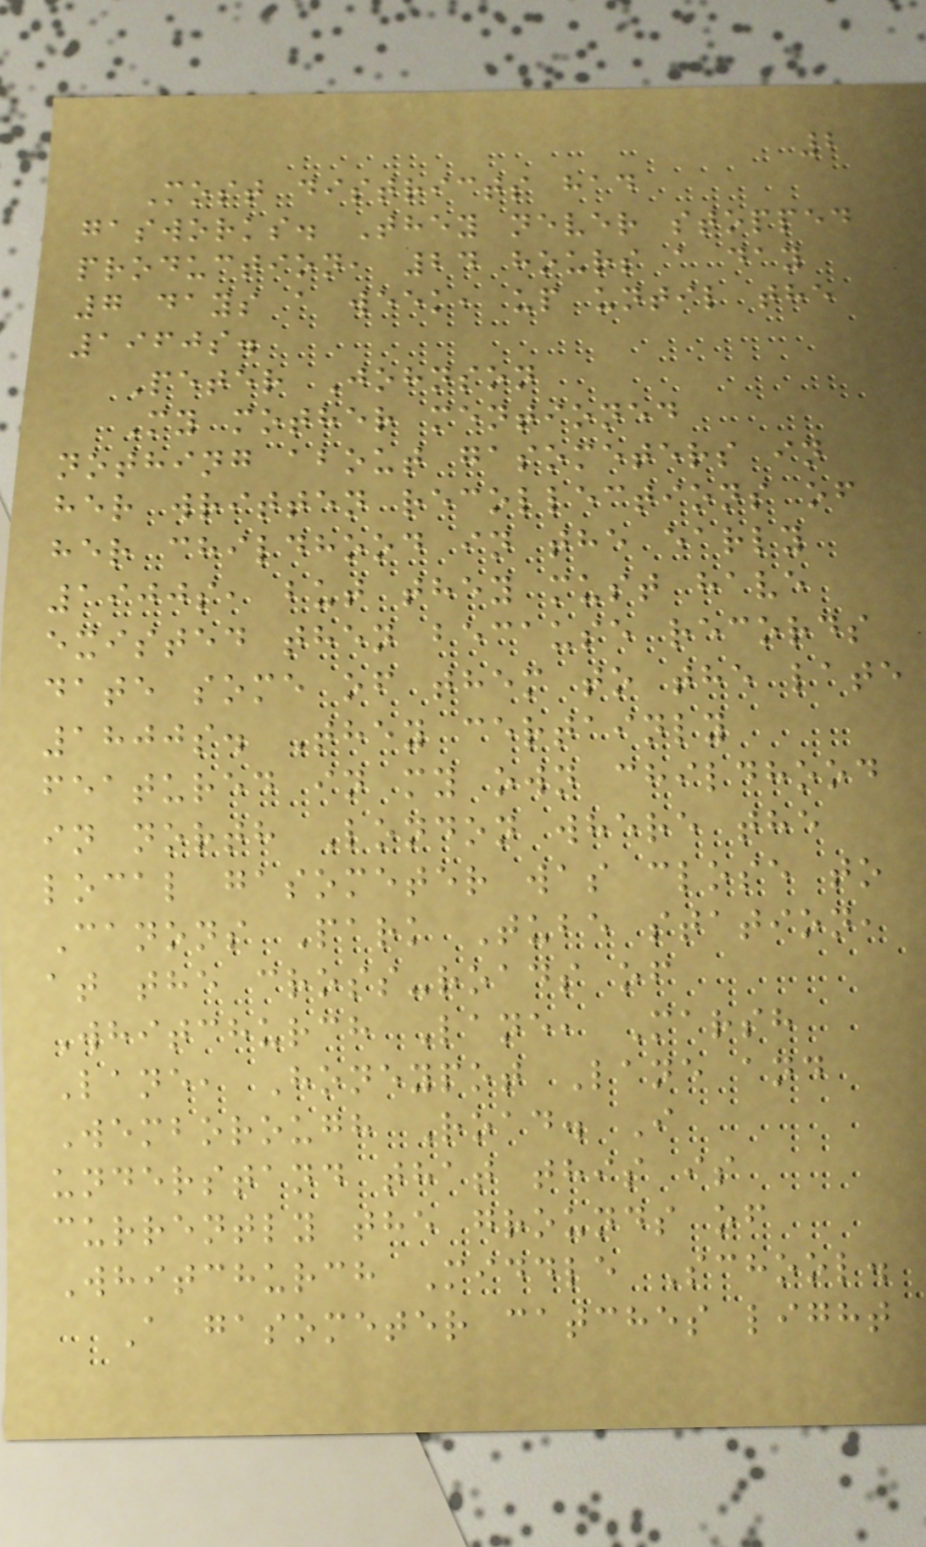2
Most districts had
gasworks. They never stopped
production, 24 hours a day
7 days a week, up until the
1960s.
Peter Johnson
My mother mentioned
nothing about gasometers in
her written recollections of
her childhood in the early
1900s, but they must have
existed then because records
date some of them to the late
1800s. They certainly
featured in my own childhood
in north London where the
local gasometer was close to
Canons Park Tube station,
at the cross-roads of
Whitchurch Lane, Marsh
Lane, Honeypot Lane and
Wemborough Road. I
understand that this is
currently the grounds of
Whitchurch Middle School.
A gasometer catches light
